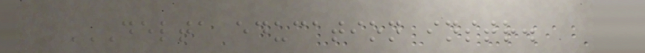DELTA EDUCATION INSTR.
